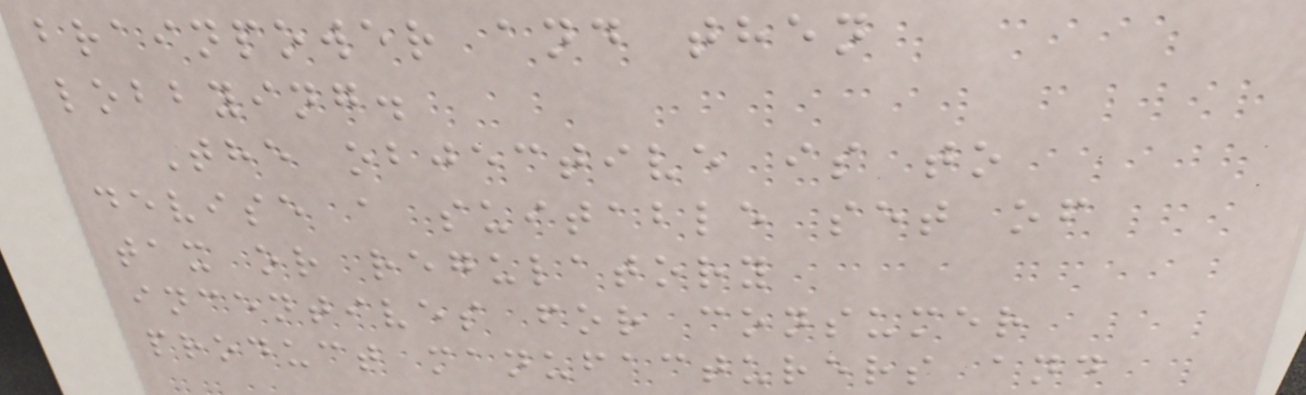brainpower and then
lobbying.
The objective is to
devise a suitable set of
tax or regulatory
incentives for consumer
product manufacturers and
